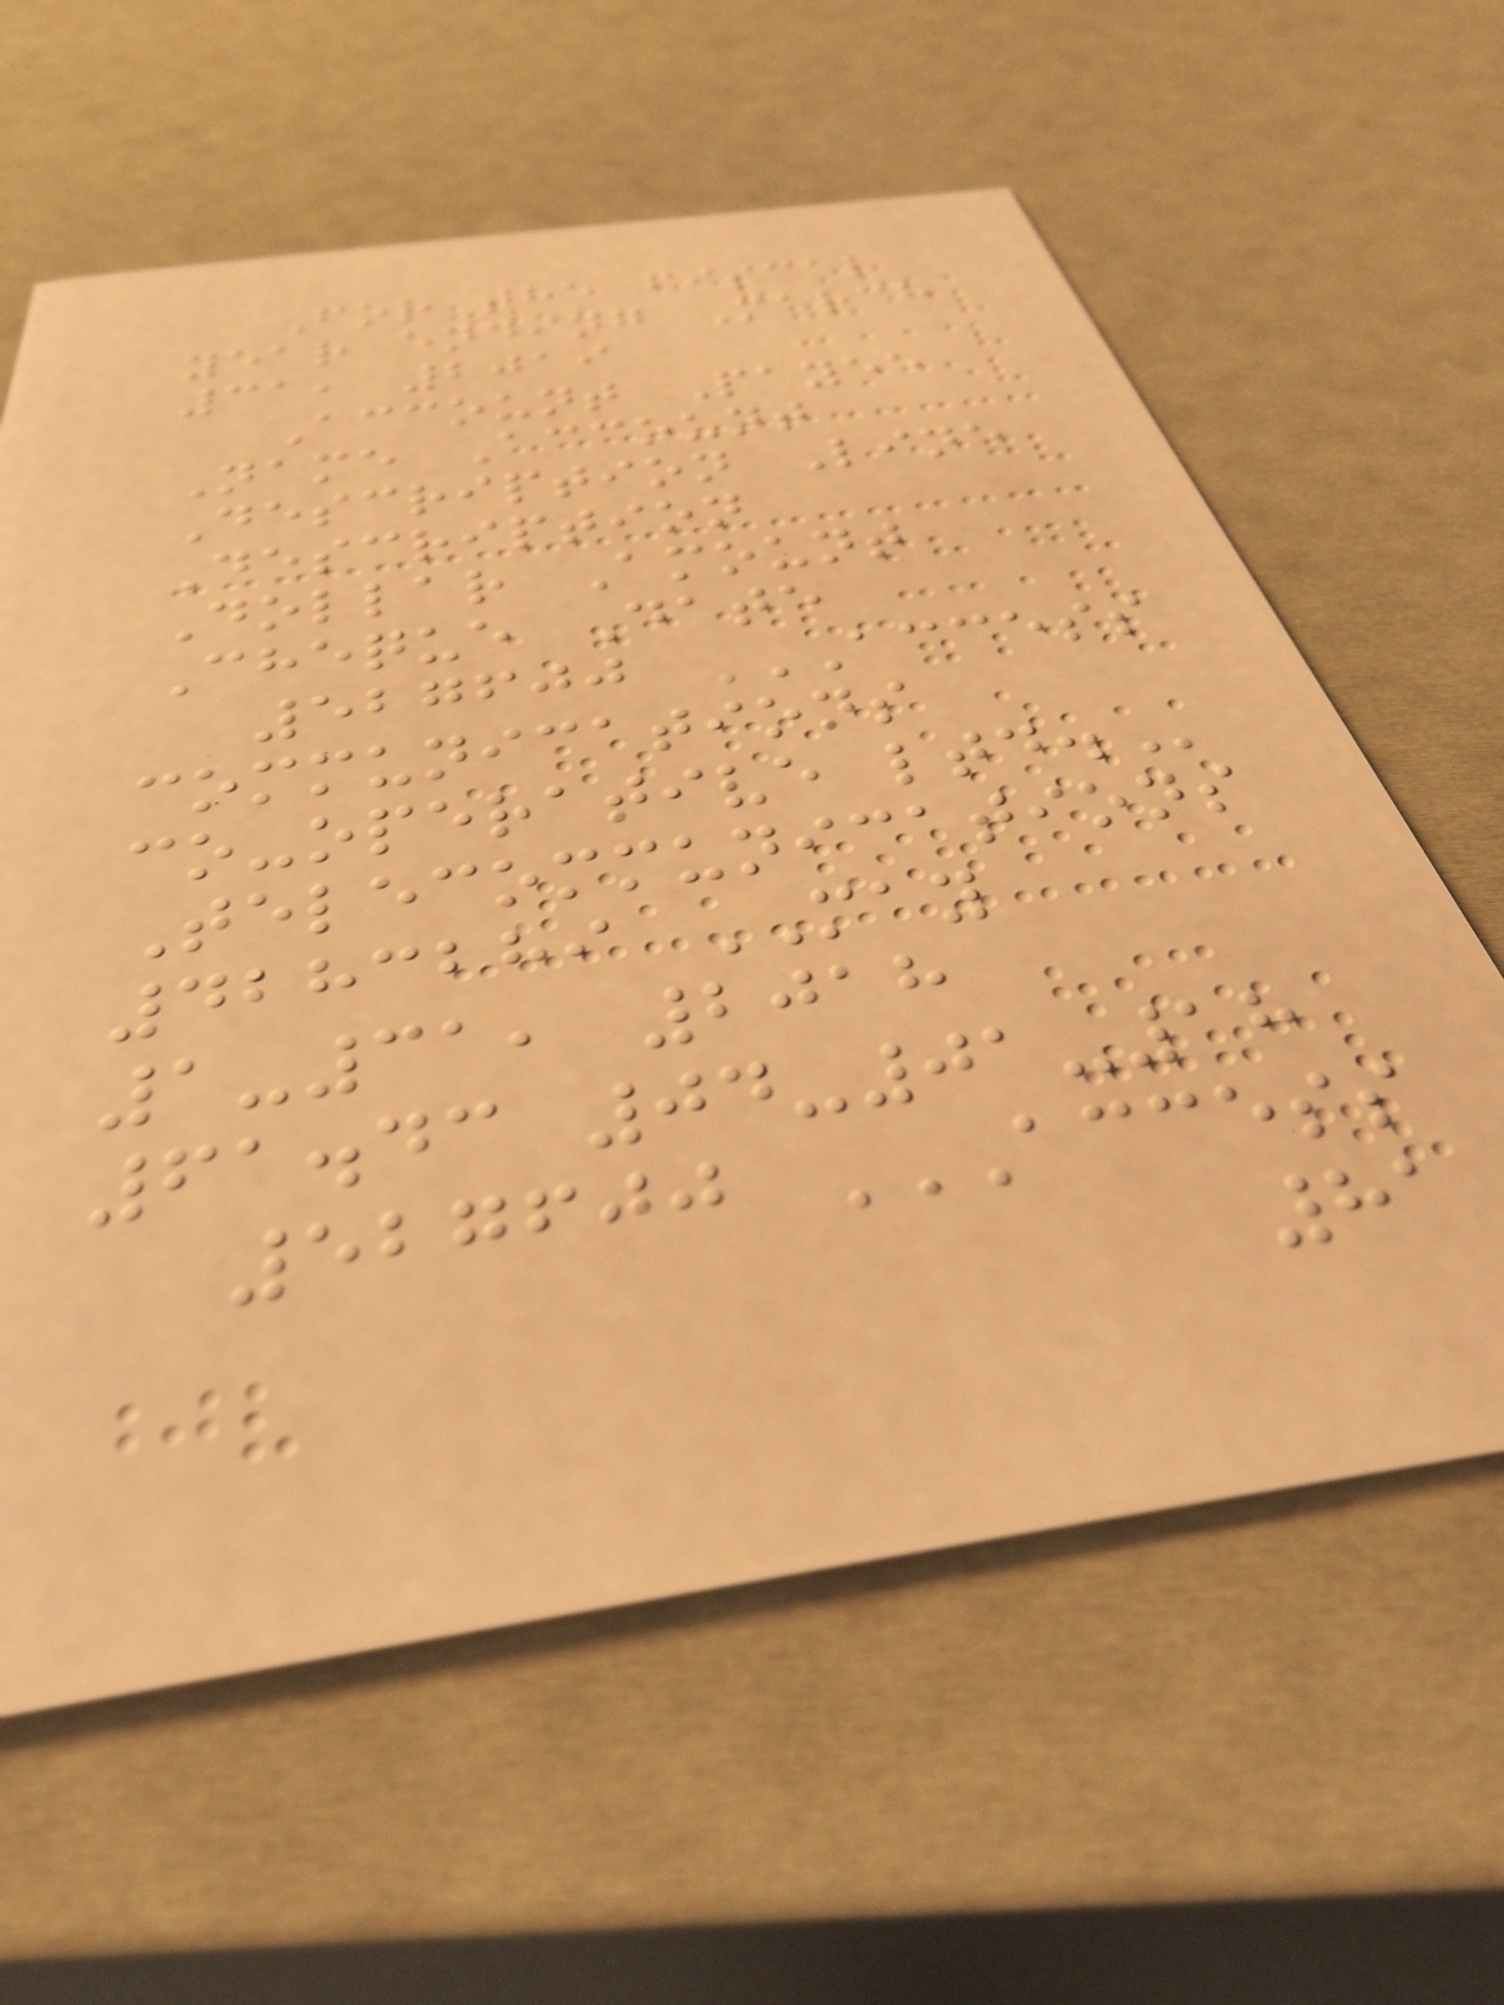For the fiscal
year ending March
31, 2019
Account Payee
Name Account
Description Line
Description
Dollar Amount
Cheque Date
527600 ACCESS
COMMUNICATIONS
CO-OPERATIVE LTD.
Telecommunications
4283289 MAY
1-31, 2018
61.43 04-01-18
527600 ACCESS
81
